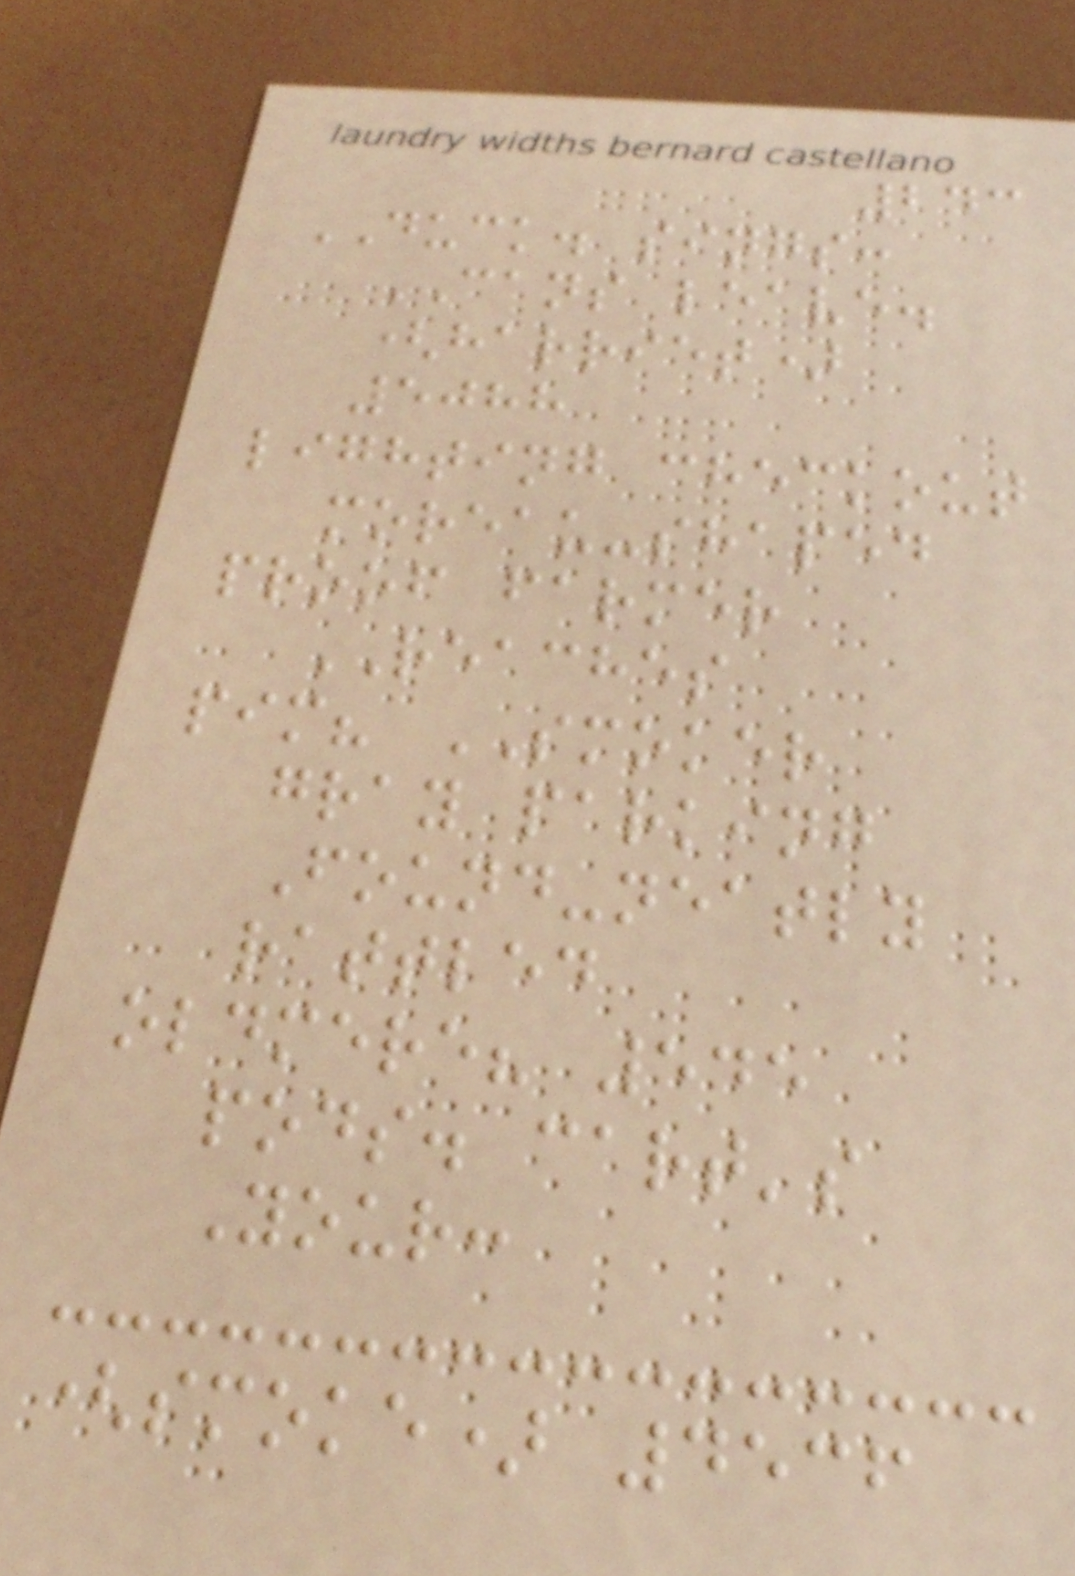243
DUCK. sings:
CANS leave.
(harriet)
5088
lighting checkout
moreau-shaped
proof farmer
REACHES
pim? SMOKER
gray parking
Found-neatly
rattled
oldmere? 545
pods. cart's
Your:
(smoke) 4536
